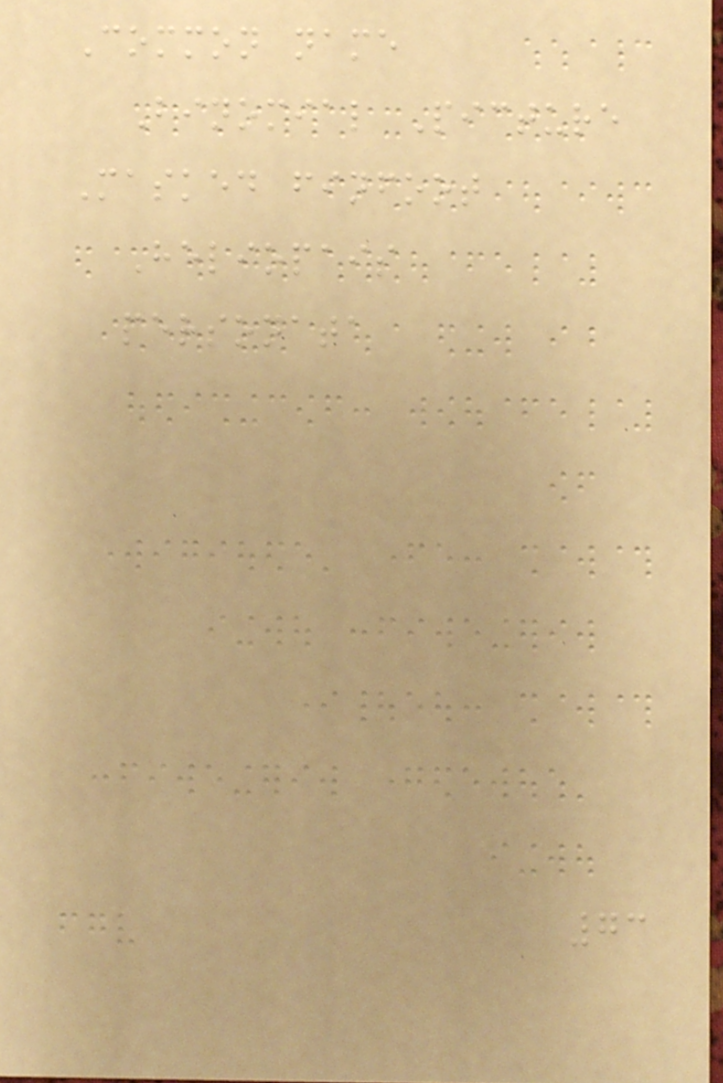Common name
Binomial Picture
Masked finfoot
Heliopais
personata
73
